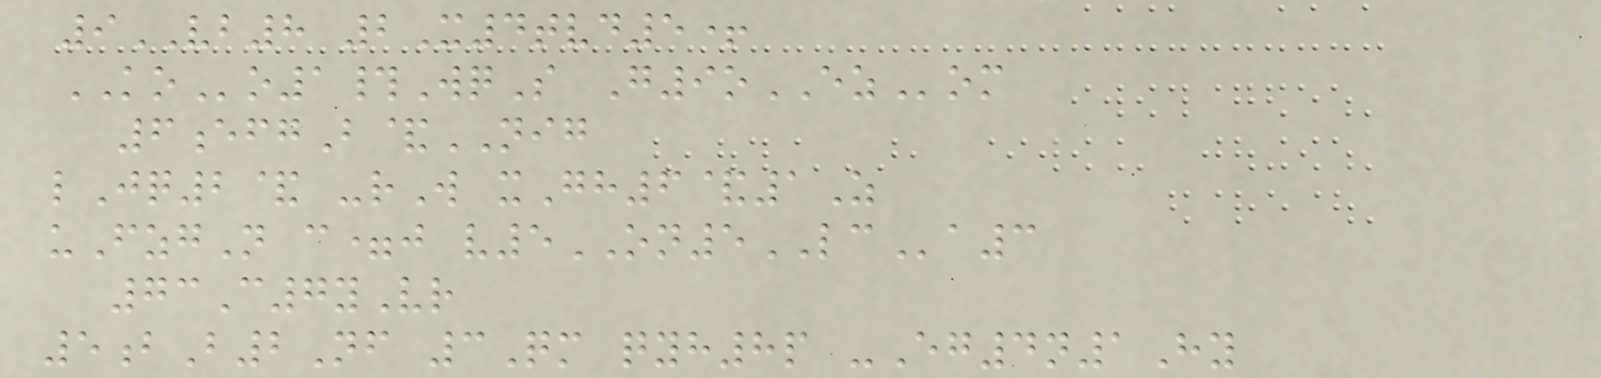9VB8 2X4tvd5+
KOo1#WqS G9oEZom
6efgB&NIG
lJq2& -rW xGh6&1Z
uFzgN c=j v5ON5LCa3
73C7yVr
5bB2Nf 3Qm qyh8p -Eg4n1Hy
